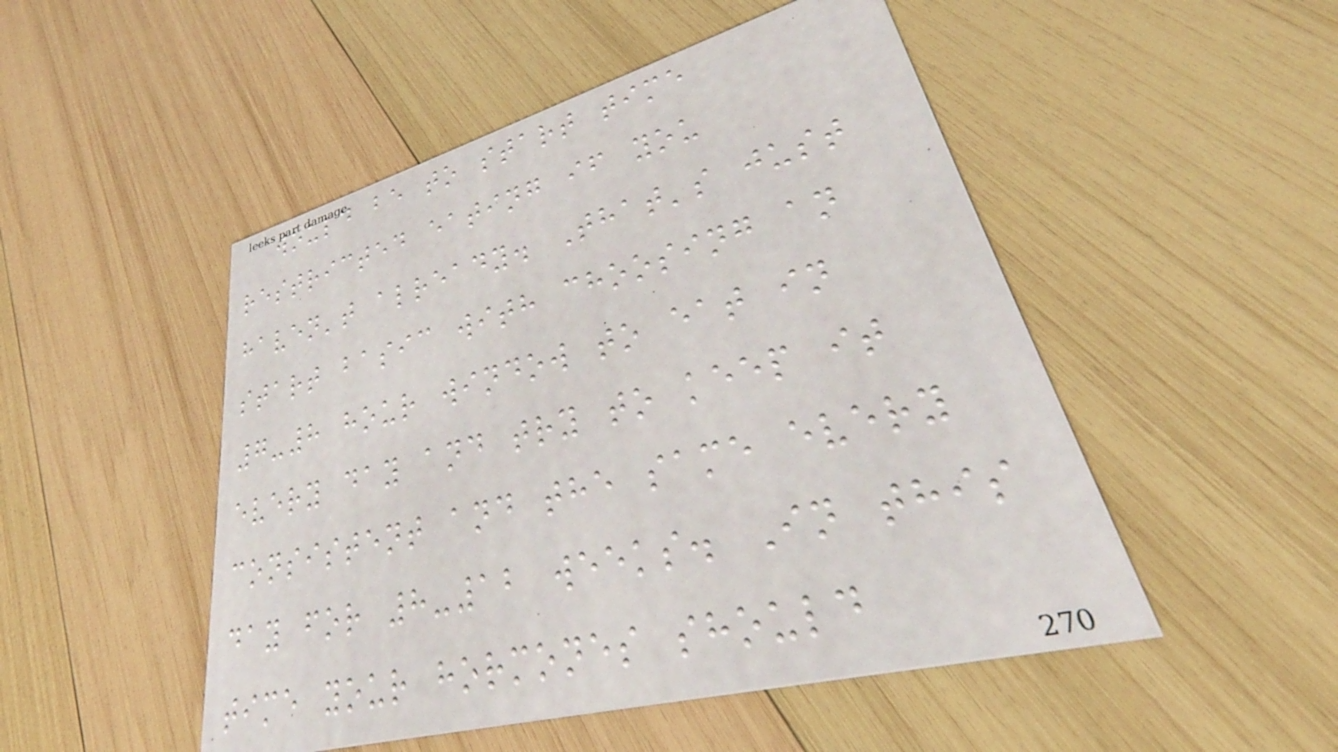would be to start time
restricted eating if you
haven't already. That's just
start basic with choosing an
7-8 hour window to eat in
every day and try to keep it
consistent and the same every
day for 8-12 weeks. In this
time your hormones should
